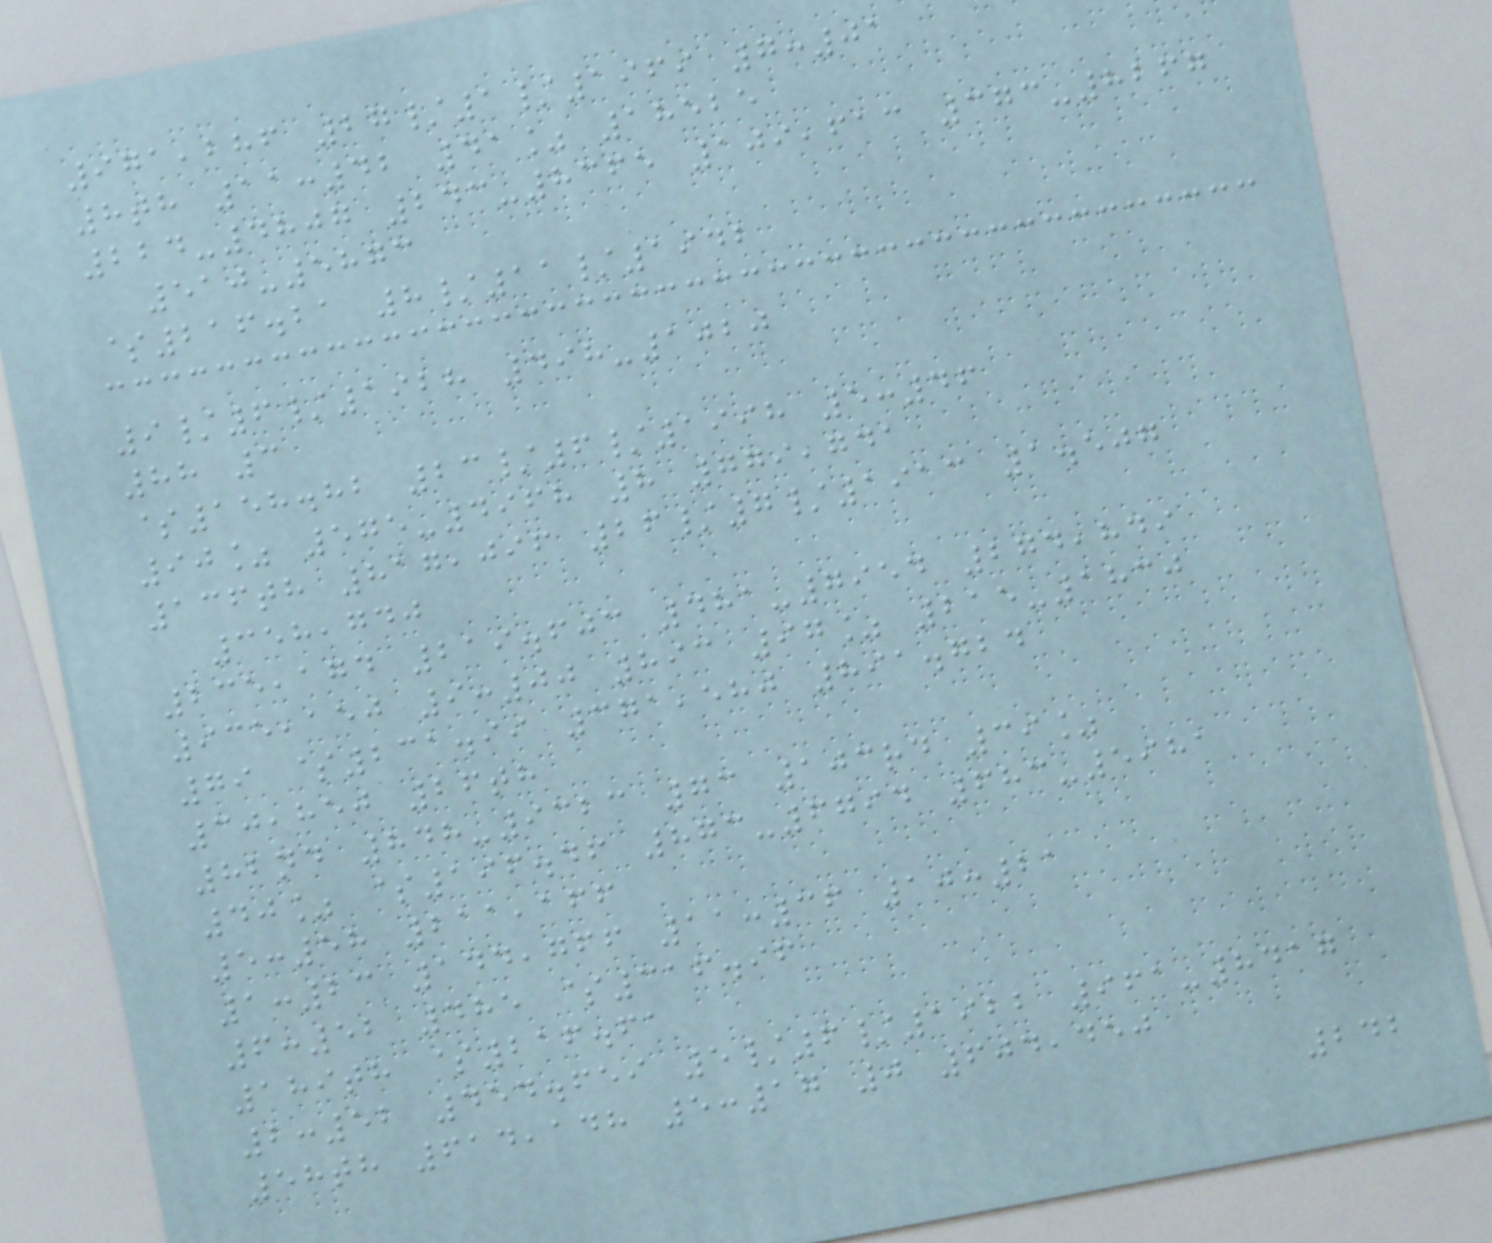971,286 27/1/1969 7:01
8th 11:42 41% 18525
224-4807 243-8365 109,613 373-8267
510-5873
$216.21 8/11/1942
9/6/1928 498-1020
88 3
$158.82 23/6/1998 5:46
90% 575-4968 8 779,741
136th 817,096 26/7/1913 1.507
358,740
235,174 219.603 481-7954 274,849
935,150 9:00 893 97% 215-1830
79 $231.99 371,580 891.724
30,850 26th
82nd 848-9323 73 103rd 39%
40% $196.46 873-6794 683-5981
5:58 211,166
1:23 144,766 11:36 10:21
6:52 485 $316.96
189th $216.61
2:52 454.659 5/6/1922 961-8417
58th 614,148 5:17 0 604,450
242
